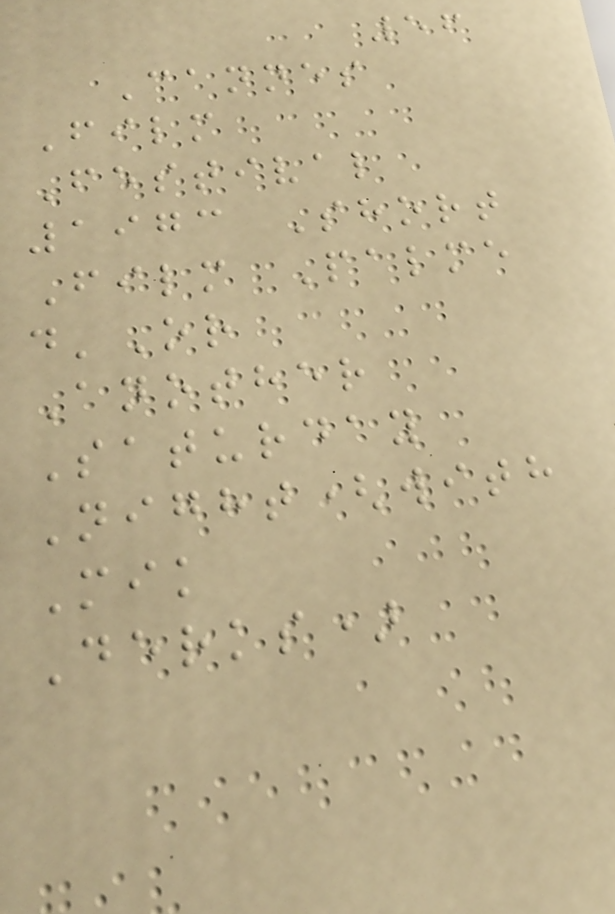56
Cannes
Film
Festival
1973 Short
Film Palme
d'Or
Another
Saturday
Night(with
Mik
Derks)
